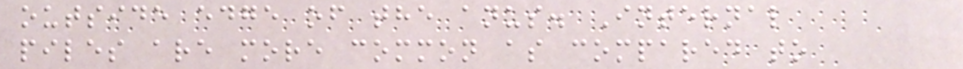outside edge of the anus. Internal
piles are more common as compared to
